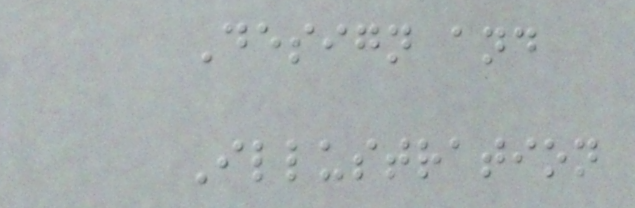Design and
Illustration
